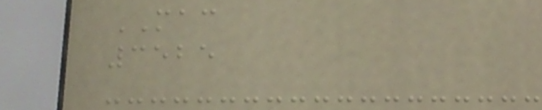MAC
3525
